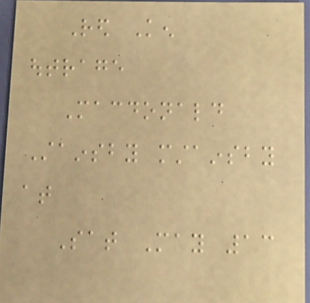Red Ken
outrage
Macdonald
Stainsby mstainsby
at
Sat May 13
